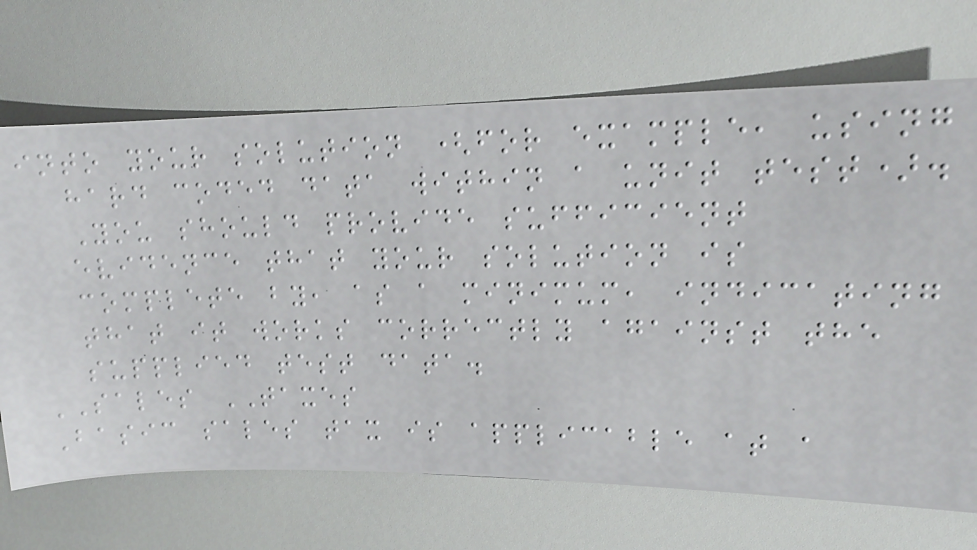into your solution (for example, using
hard coded data within a unit test).
You should provide sufficient
evidence that your solution is
complete by, as a minimum, indicating
that it works correctly against the
supplied test data.
SALES TAXES
Basic sales tax is applicable at a
